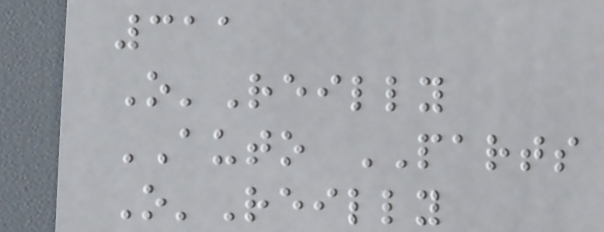311
O'Reilly
AUTO PARTS
O'Reilly
